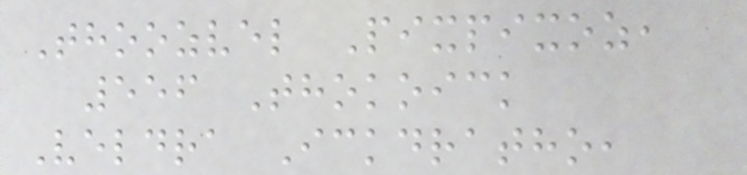Thoozvel Pixpixoz,
556 Thokoick
Veldra Ickdratho,
